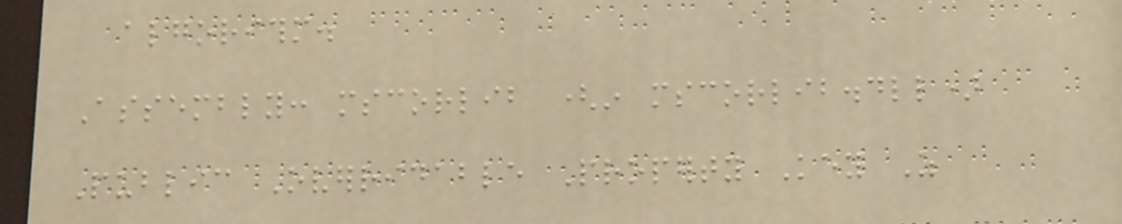algorithm.
Assembly: mscorlib (in mscorlib.dll)
Public Overridable Property Key As
